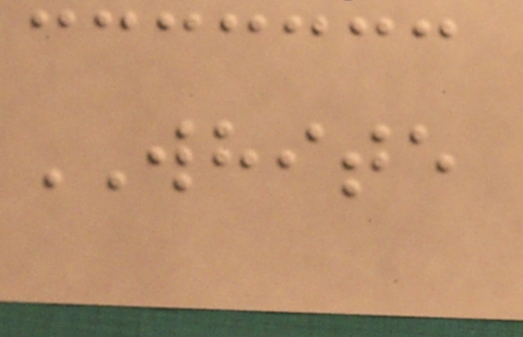WHITE
